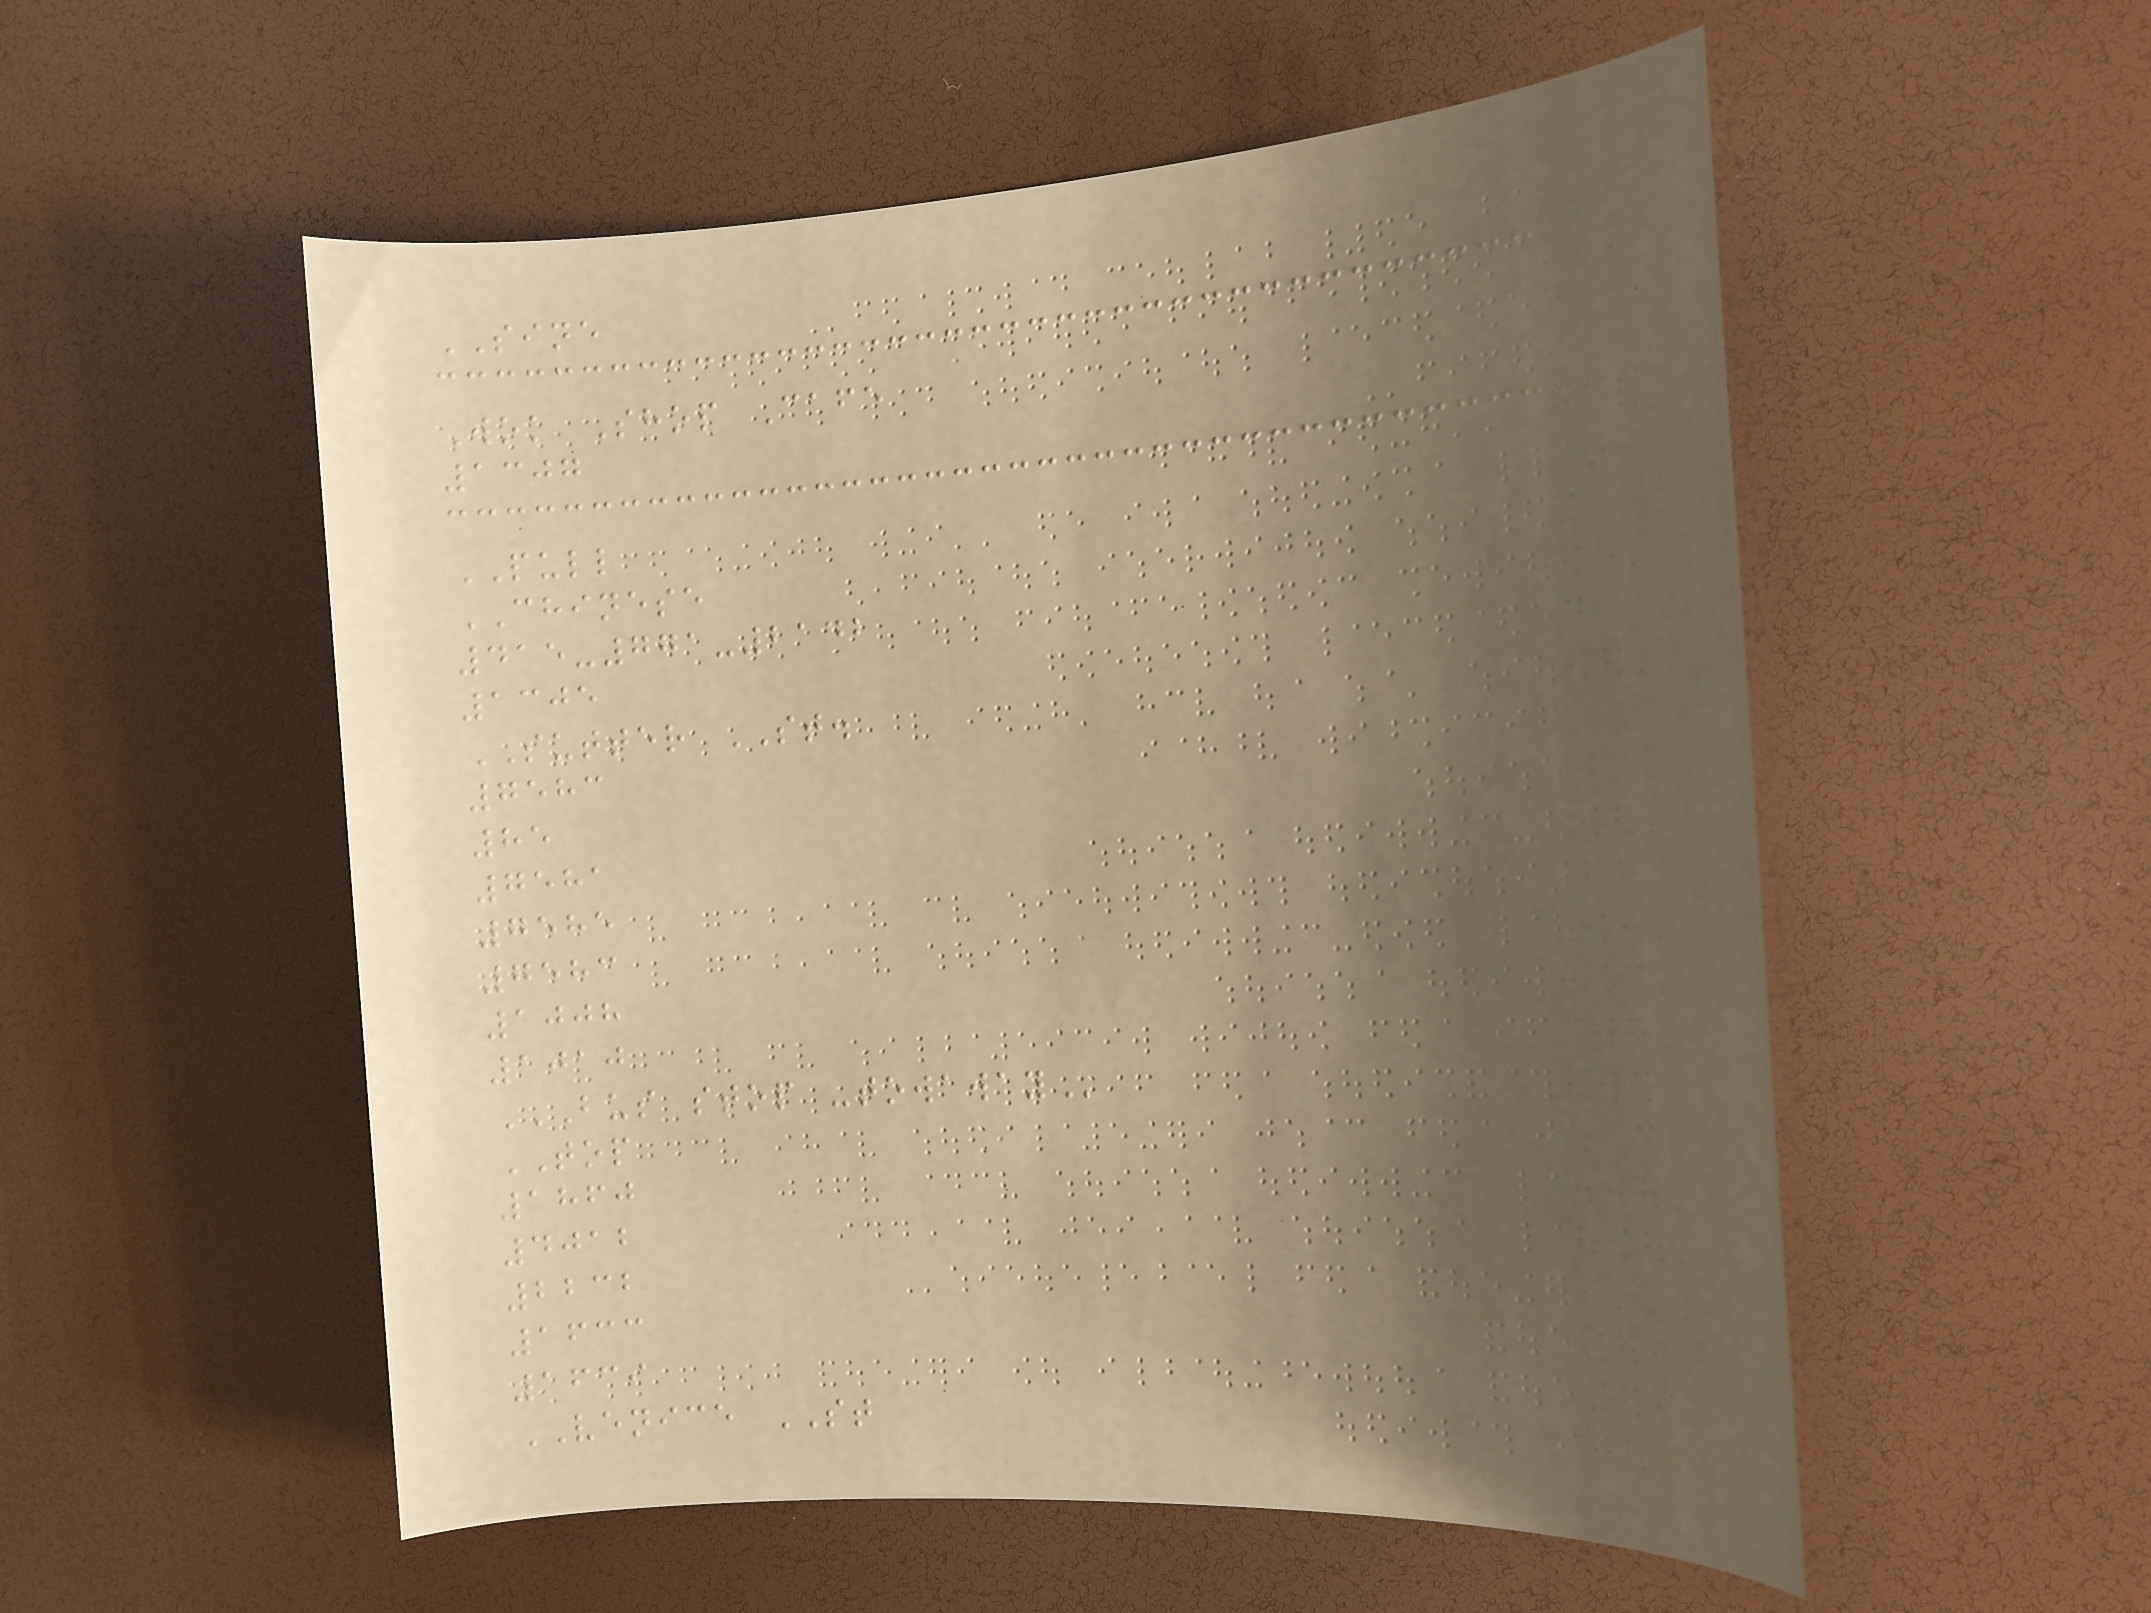SINE
Wok Shop Cafe
1307
PULL
CHINESE
415-771-2142
1305
SUTTER ST.
7583
85
7581
7585
7583
1008
1010
BUS STOP -TOWAWAY
TOP
1860
4012
2232
1633
1639
VENICE ST
